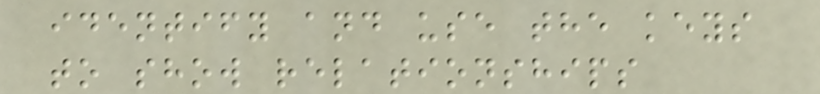identify and use the keys
to show relationships
